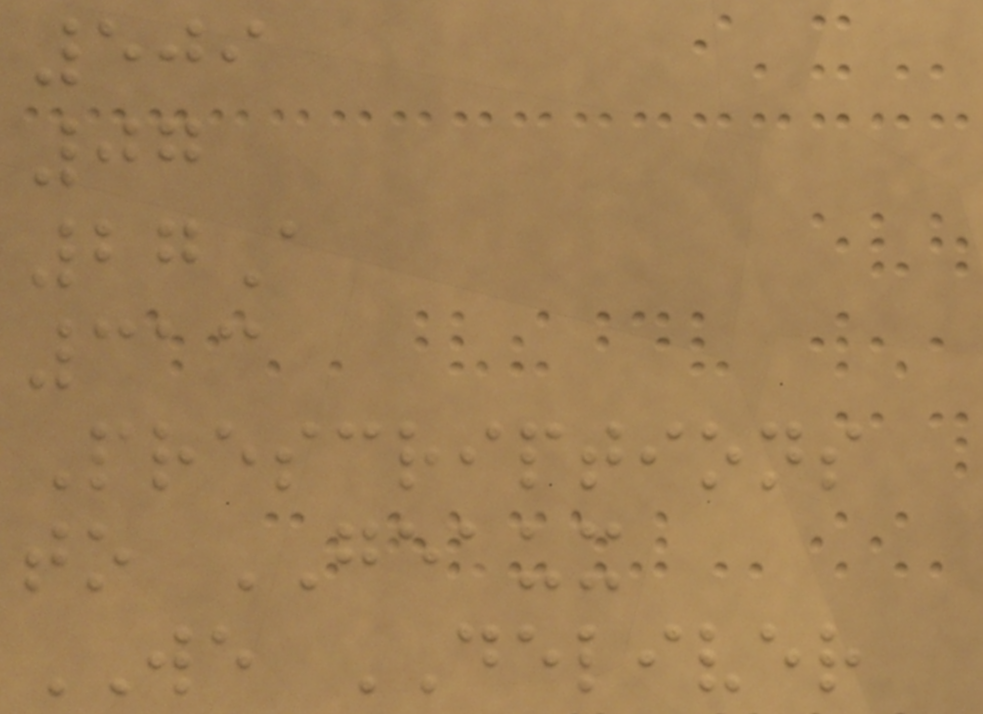509
07
27A
313
Prescriptions
to GEAUX
WE DELIVER
